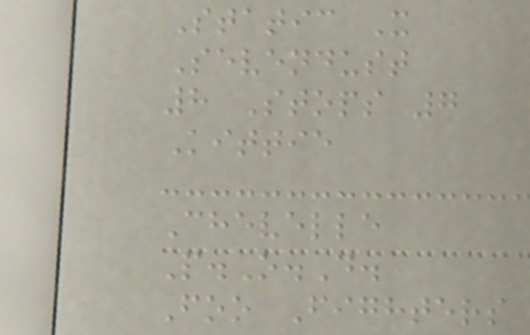Static X
Sevendust
8 Stops 7
Kittie
Chevelle
P.O.D.
Foo Fighters
